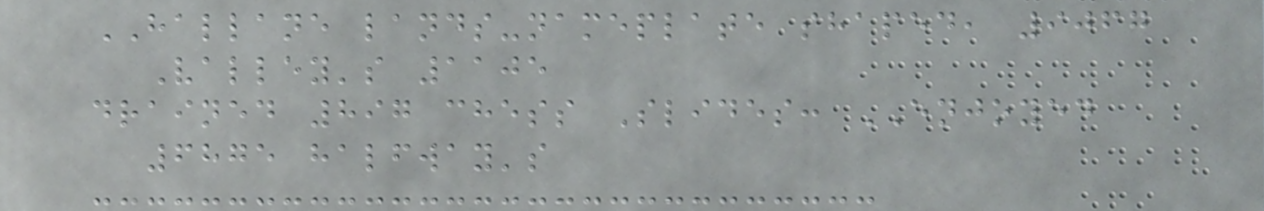HALLANE lands-nameplate shaped, 9067
Valley's 1105
drained 897 chess Slides: ENJOYED
6875 halfway's
